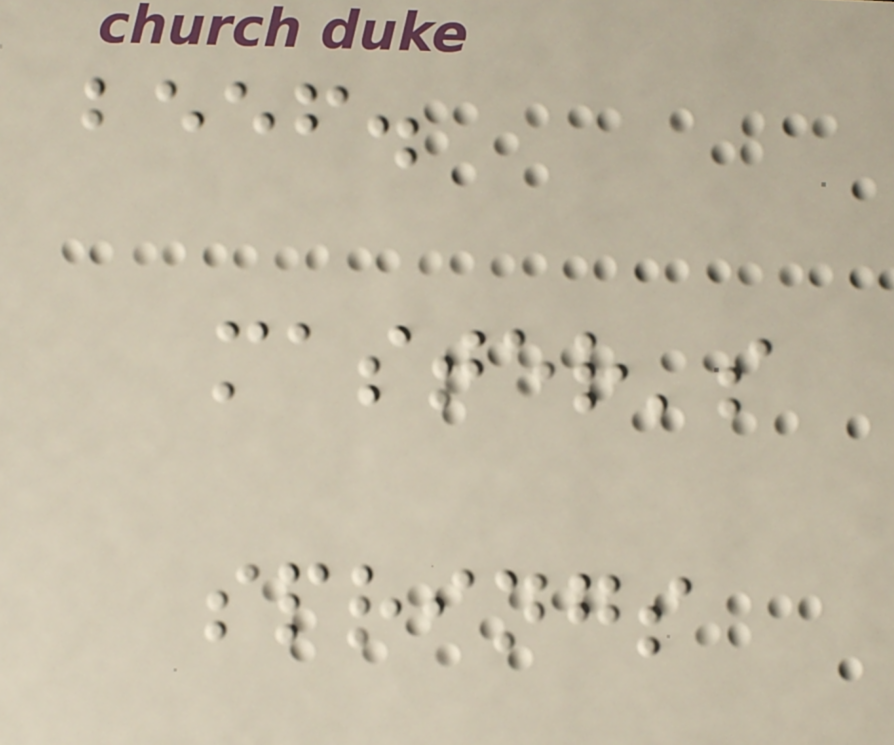beef.
master's
springs
